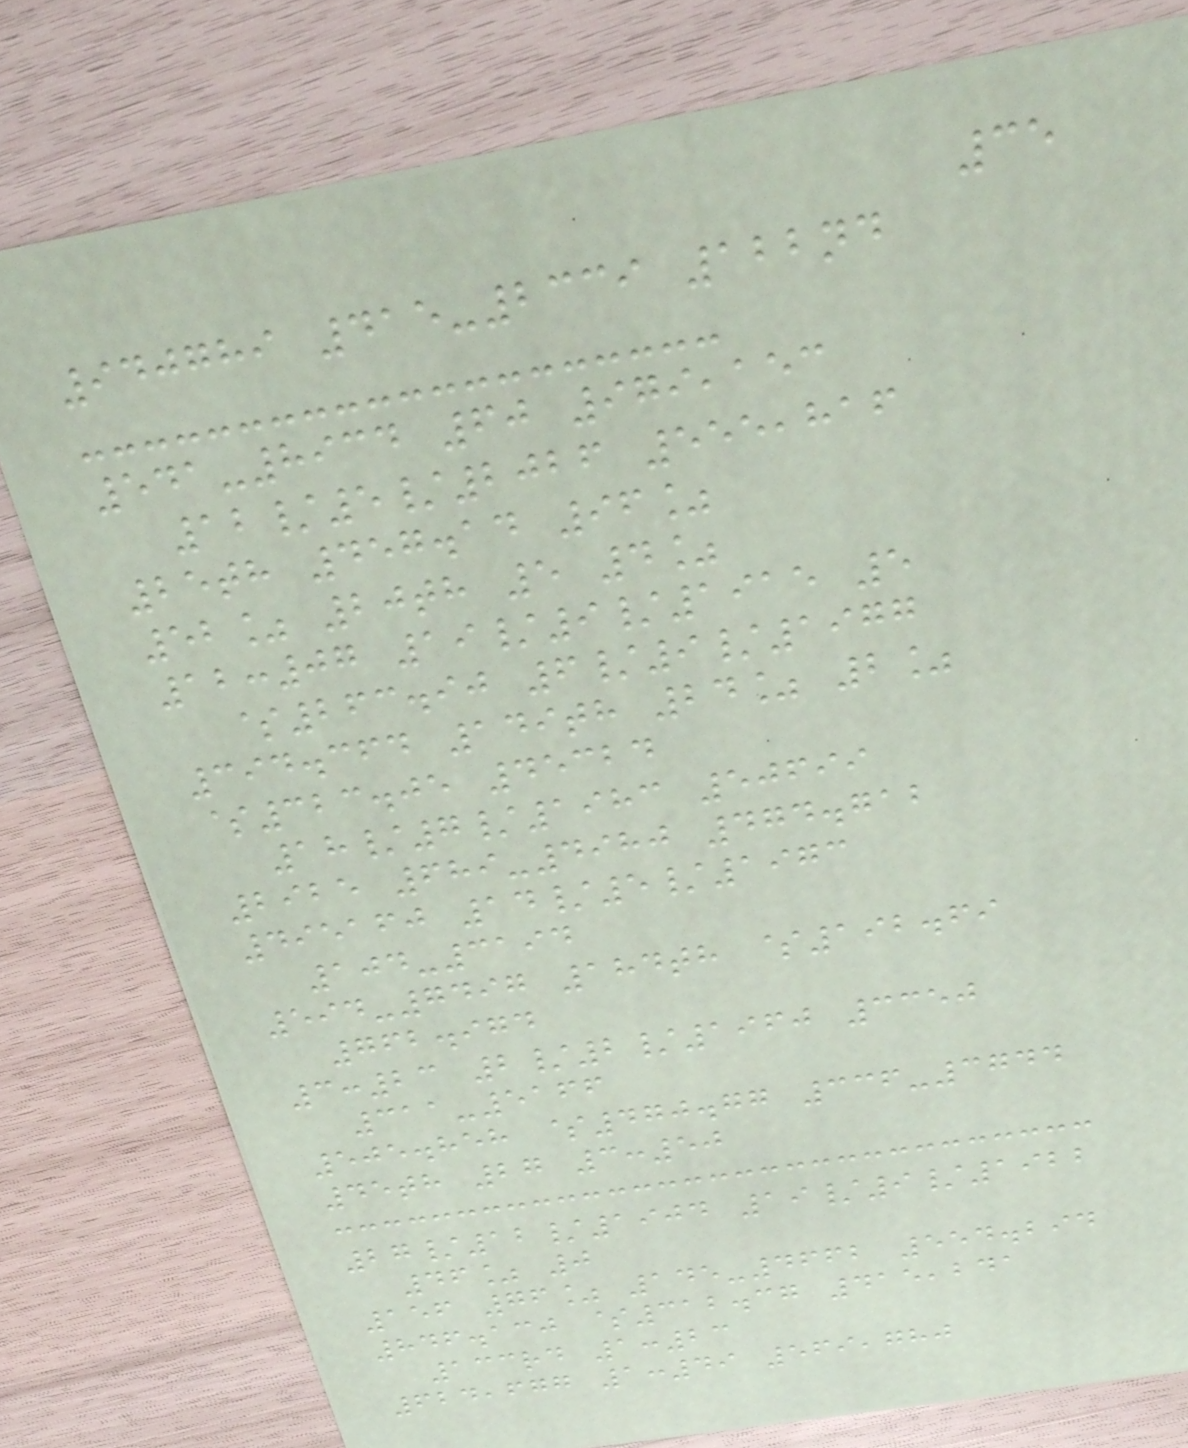35
940789 415-2339 122nd
541-8934 60 979,153
12/5/2026 555,816
25th 457.14 96%
52% 20th 5 4%
12:07 19/9/1915 5
$263.90 6/9/1977
394.364 149th 24% 2%
$323.05 45324
18/7/1983 50699
2925 689-4980 474.712
495160 14/5/1973
104-3194
594-7497 184th $192.69
762.974
3:23 2/2/1960 3350
311-5166
505.858 $470.77 336-3744
45th 27 3:50
27/12/1904 19/9/1922
46% 0
156 76% 145-4662 554.294
846.130 $312.37 415,241
133rd 1:23
624,677 1:49 569,780
